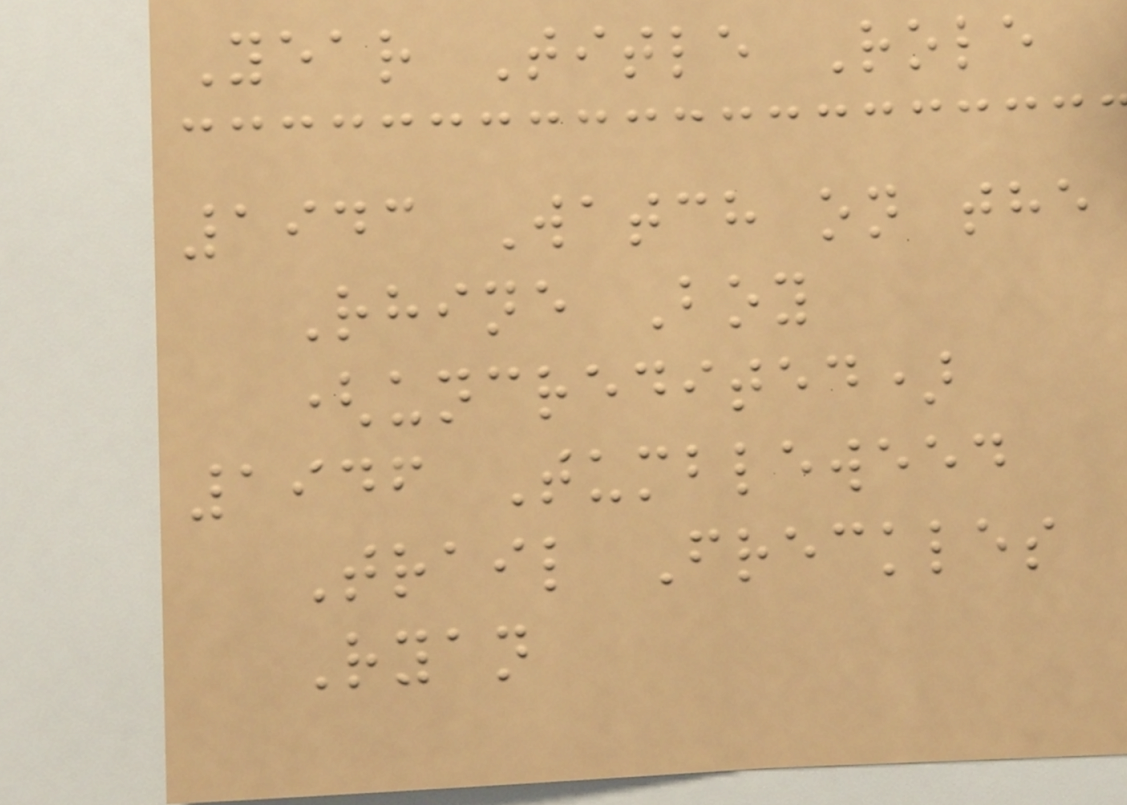Year Title Role
1943 Watch on the
Rhine Boy
(uncredited)
1946 Tumbleweed
Trail Freckles
Ryan
